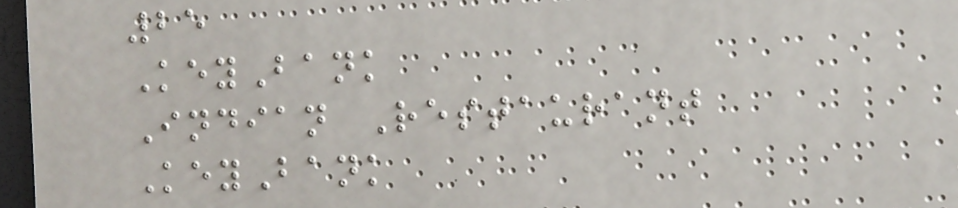25
KeyBank
Indian Restaurant
KeyBank
